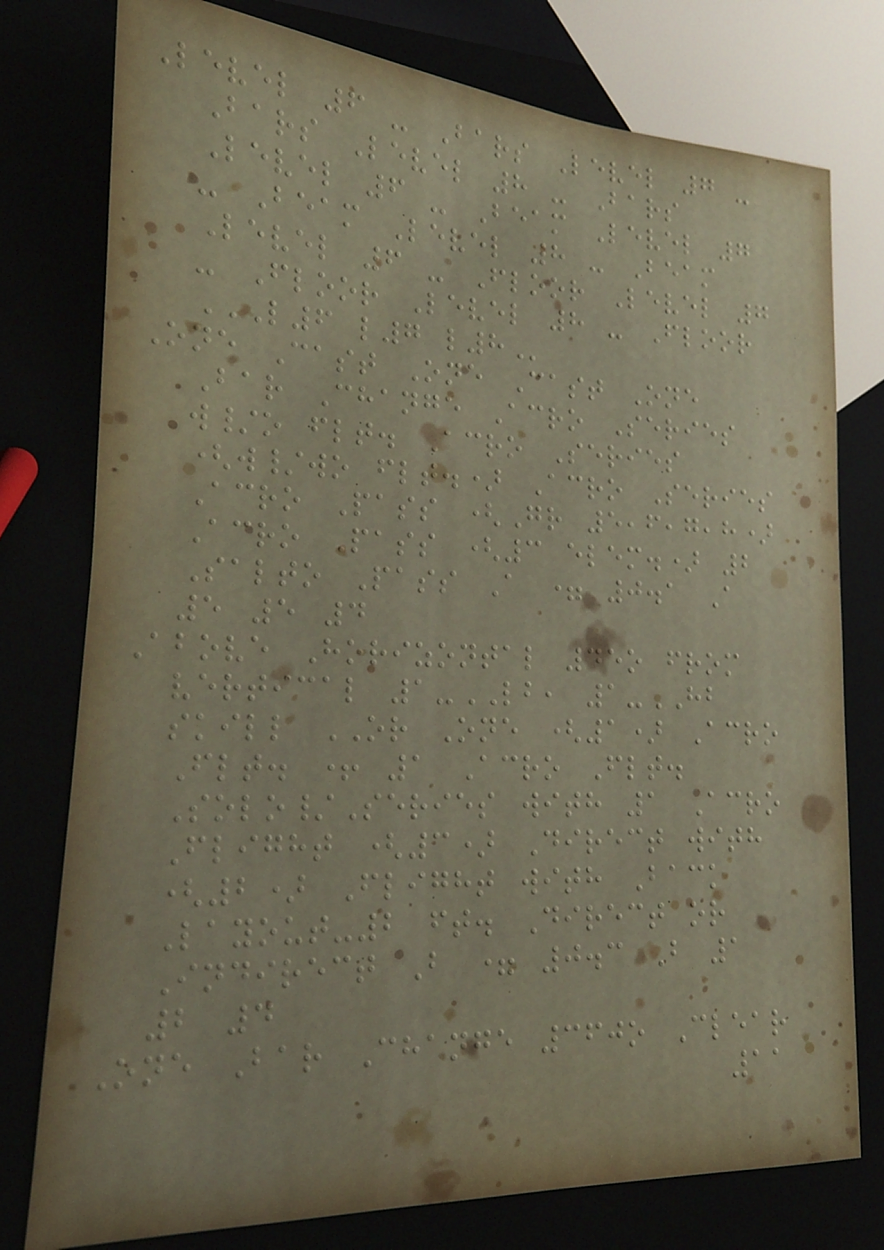Level 6 - Bars Level 7 -
Bars Level 8 - Bars
Level 6 - Beam Level 7
- Beam Level 8 - Beam
Level 6 - Floor Level 7
- Floor Level 8 - Floor
L6 L7 L8
One Cast One Cast One
Bar Change Acro Series
w/o flt. Acro Series
(w/wo flt.) Acro Series
Acro Pass (Gr 5,6,7,8)
Acro Pass (3 elem.) 2
Salto Pass A = 0.1 A
5 5 4
Above Horizontal 45o from
vertical 1-LB, 1-HB
skill OR One (1) Acro
Flt. + 1 Acro Flt.
Solo/Series with 1 Acro
Flight (3) Direct with
(2) Flight with Back
Layout-2 ft. Direct or
Indirect B = 0.3 B 1
2 4
One Bar Change 360o Clear
11
